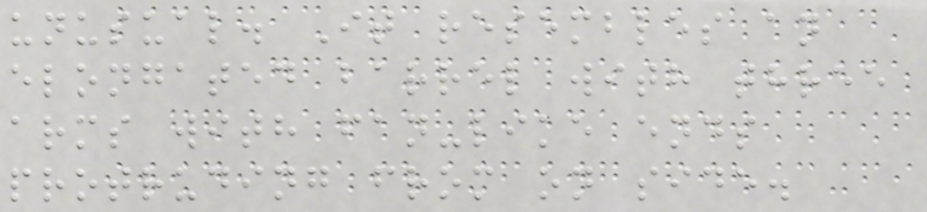unusual. It resembles an
elongated barrel with three
arms with fan-like ends
protruding from on side.
